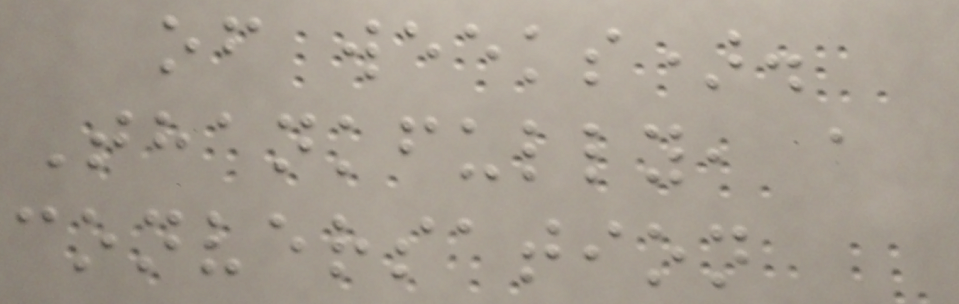of weeks).
Thankfully, a
conversation
